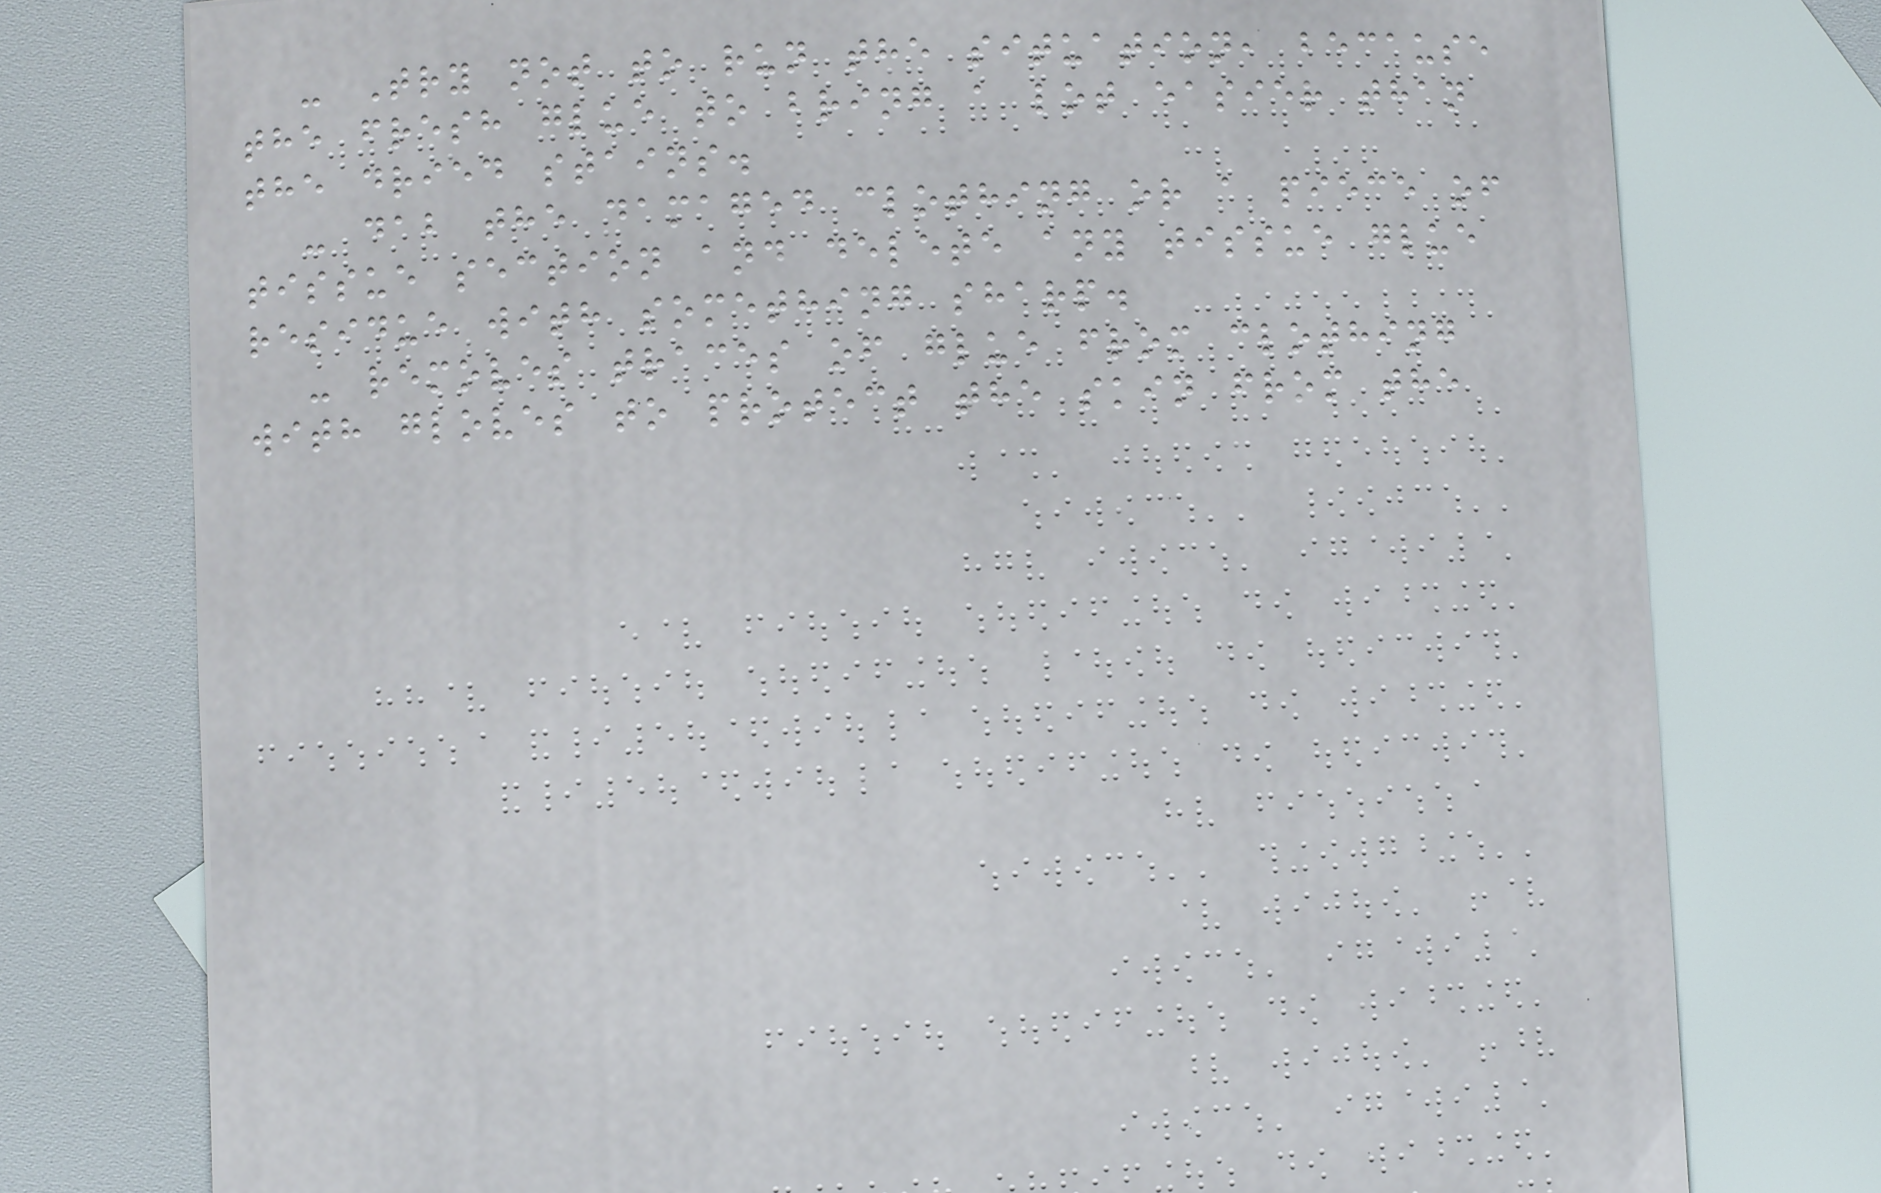- Try not to run the situation, because
the fresh glue to bring a lot easier than
the dried stains.
- dab the damaged clothing or a piece of
tissue section and delete any tissue glue
residue with something sharp.
- removes traces of glue from clothing
with gloves to protect the skin from the
